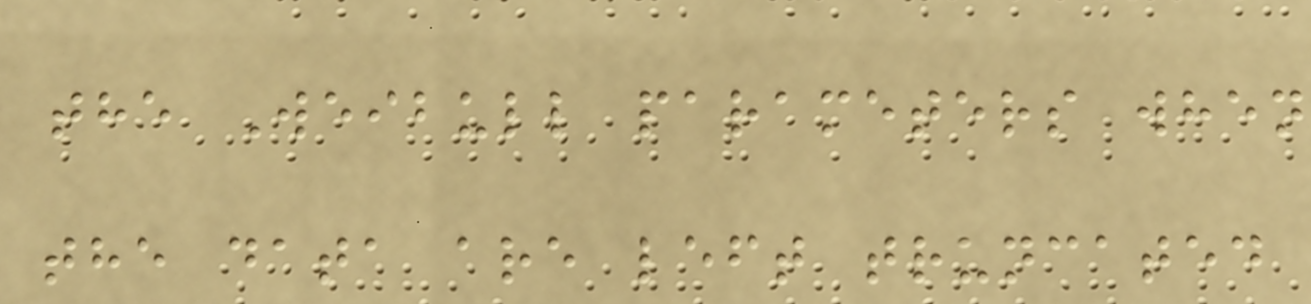the Weibull parameters when
the data are left truncated
